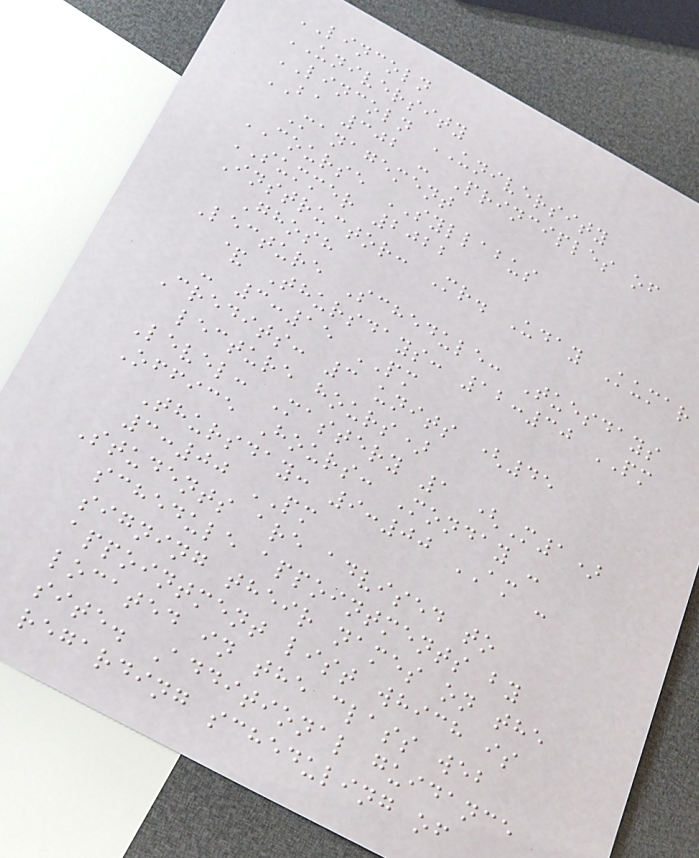LINCOLN
UNIVERSITY
LINCOLN UNIVERSITY
BA 302 - Principles of
Management
COURSE SYLLABUS
SUMMER 2022
Instructor: Mr. Uday Kumar
Ghosh
Lecture Schedule: Tuesdays
& Thursdays: 12:30 PM
- 3:15 PM
Credits: 3 units (45
lecture hours)
Level: Mastery 1 (M1)
Office Hours: Monday -
Thursday: 9:00 AM -
3:00 PM
Students are advised to
schedule appointments by
signing their names on the
appointment list which is
located in the class web
site. Additional guidance
regarding scheduling of
